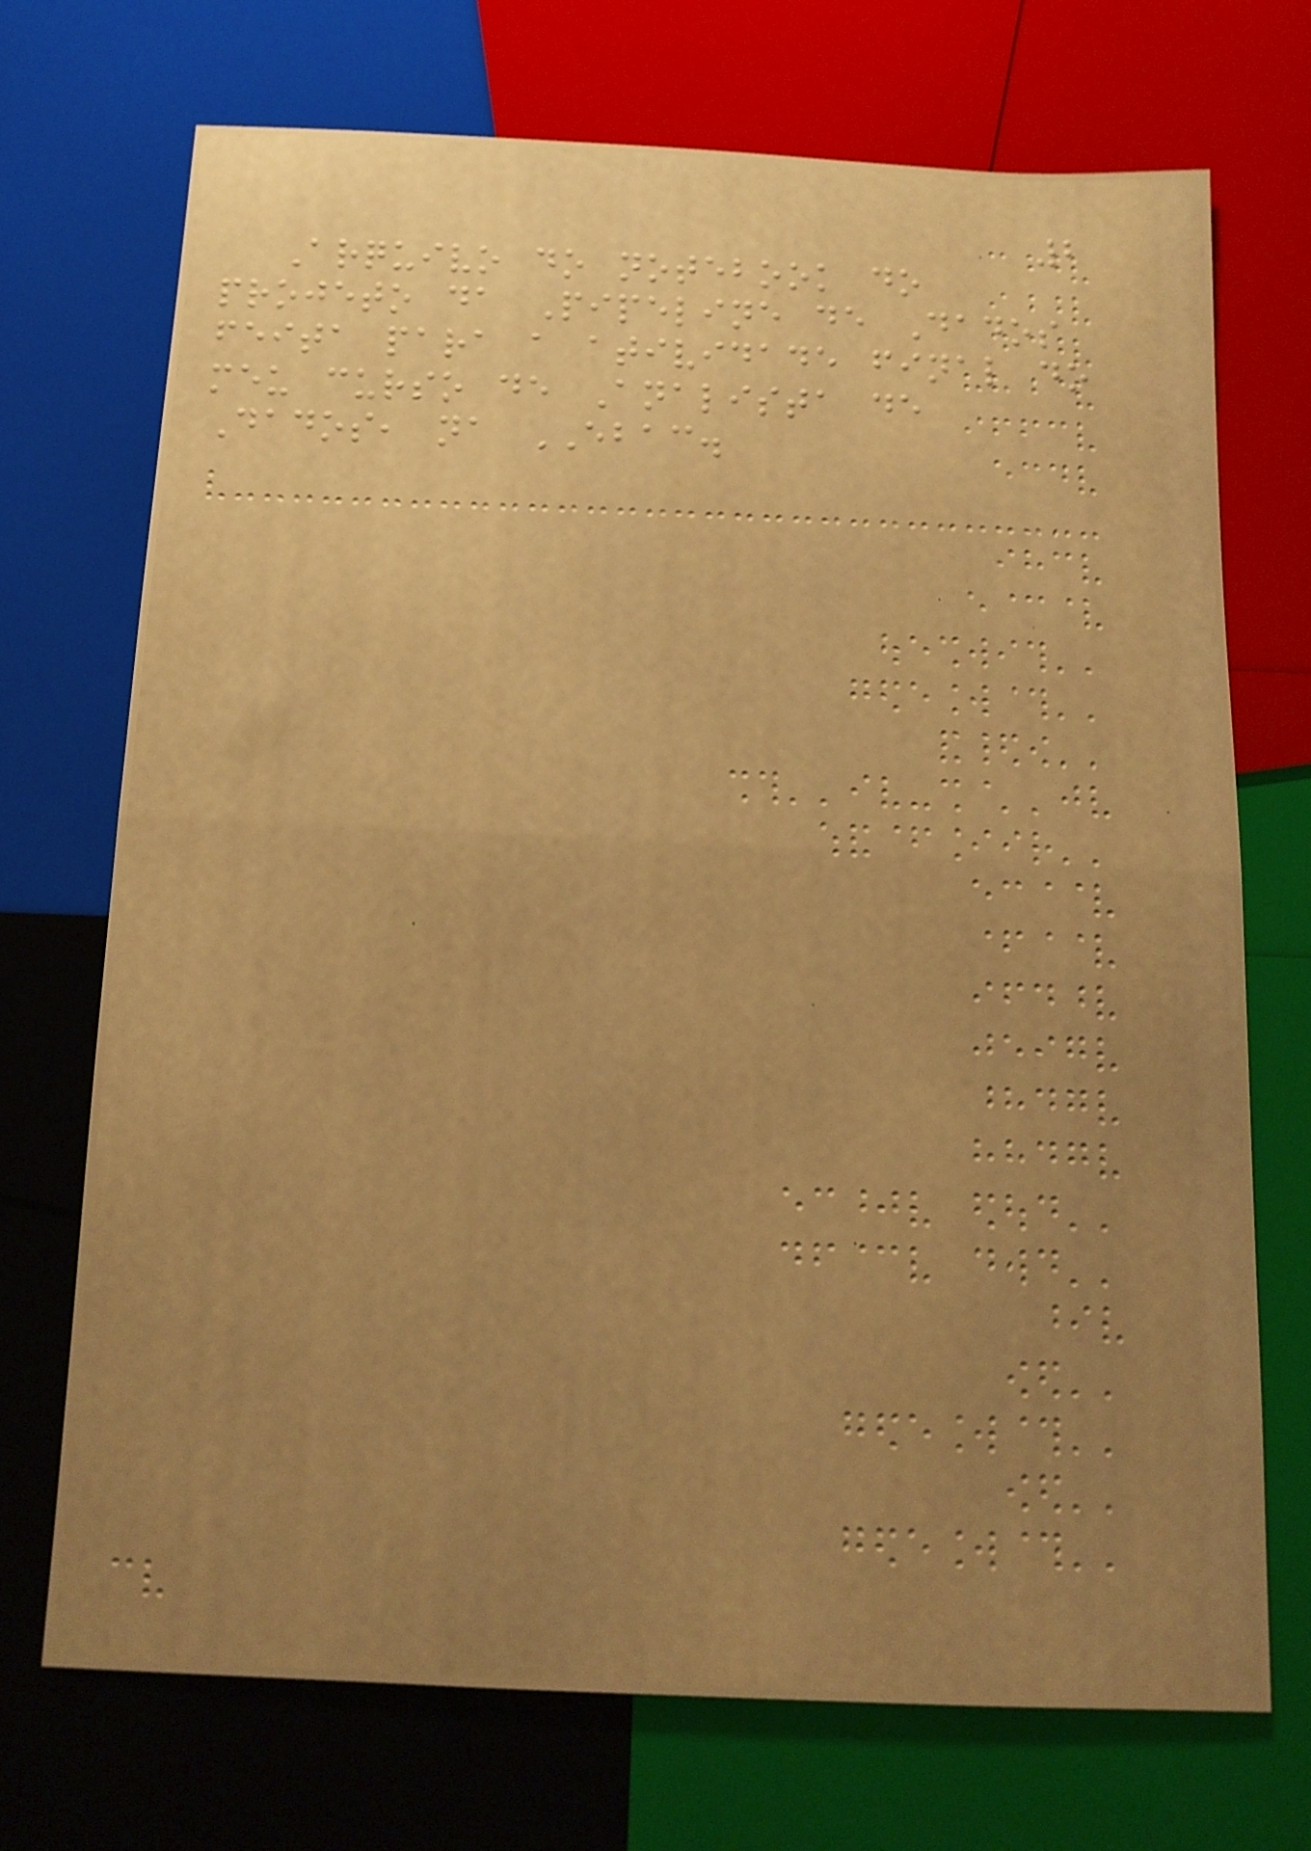2
Arquivo do notebook do
projeto da Pipeline de Dados
feita para a atividade final do
meu curso de Analista de
Dados, na EBAC.
